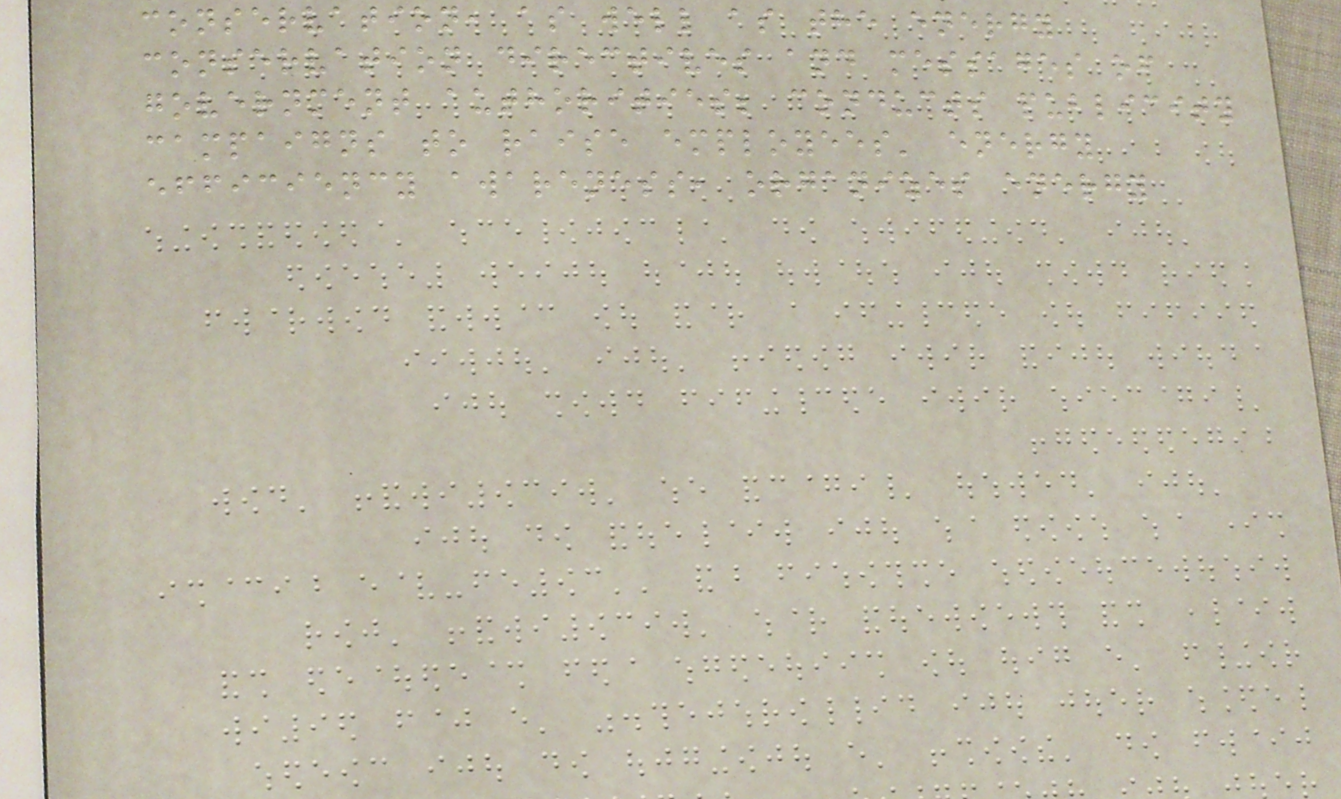conservation, as well as the energy
conservation directives and messages of
government authorities; conducts publicity
campaigns to raise employees' energy
efficiency awareness, organizes energy
